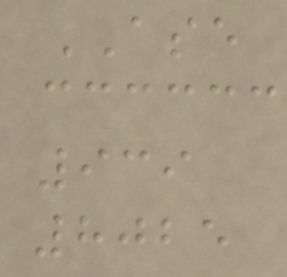ASE
939
8025
